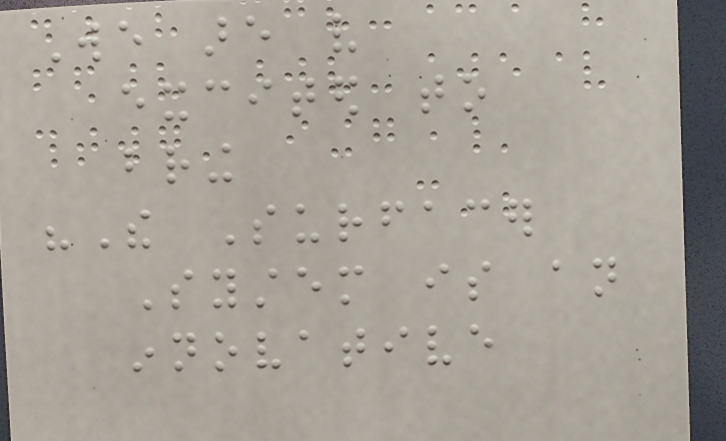We are very
excited to
bring
"The Surfacer
System is an
innovative
